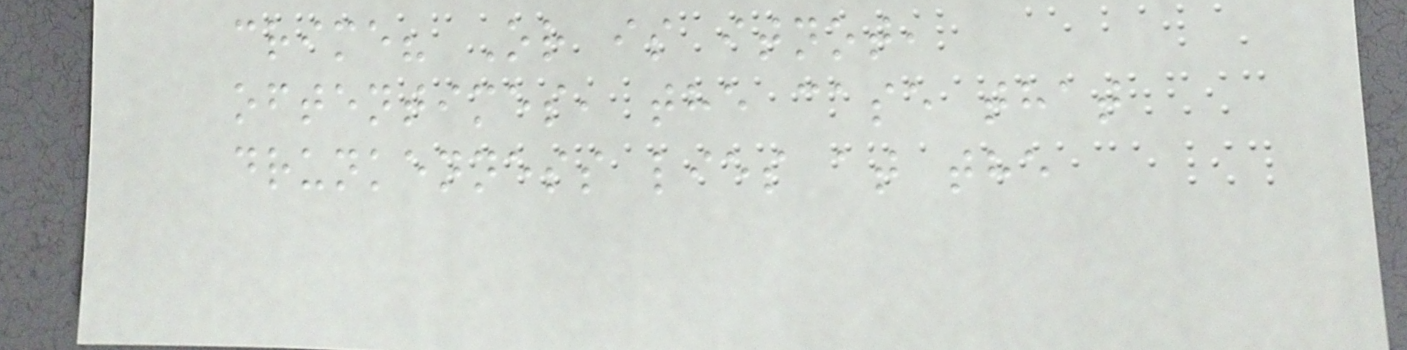crime? Or is itnot,
oftentimes, the case that
drunkenness lies at the
